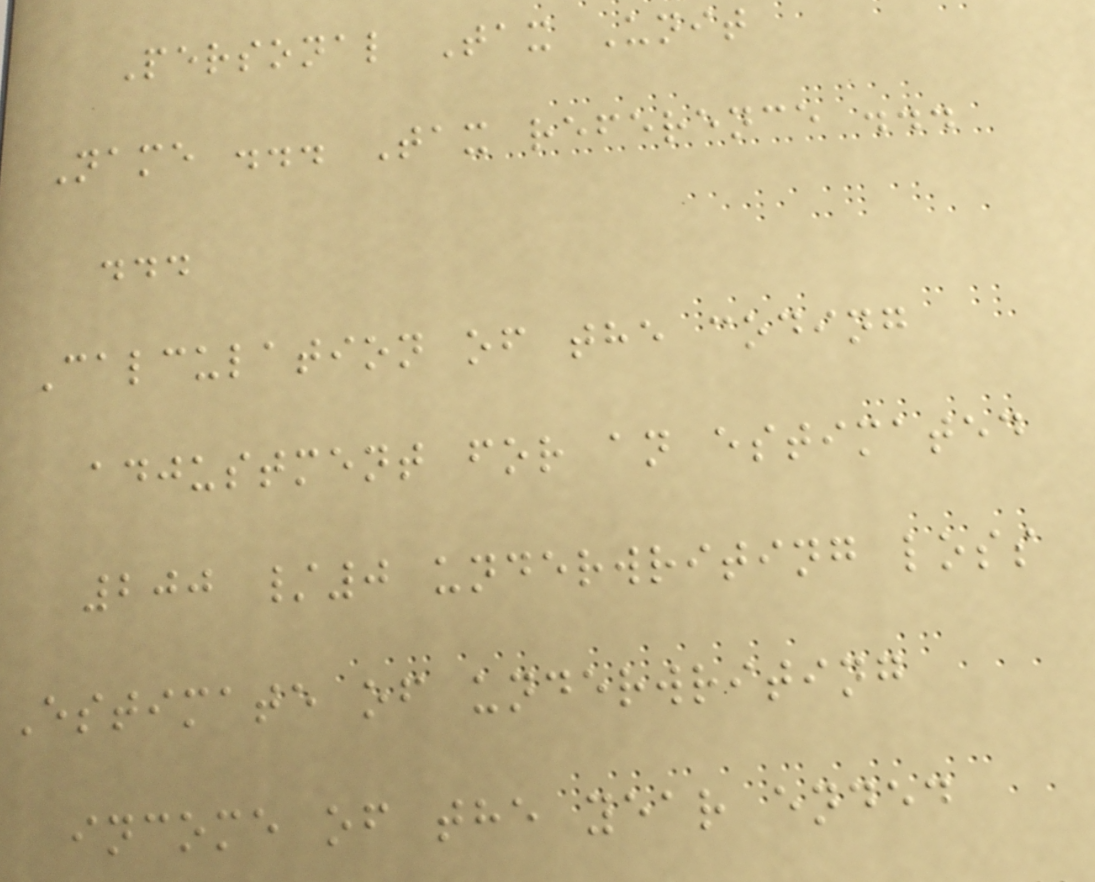Personal Tax Unit
Name ... Tax reference ...
...
Calculation of the coding
adjustment for an estimated
200 /0 underwriting loss
Estimate of underwriting
income of the year ended
